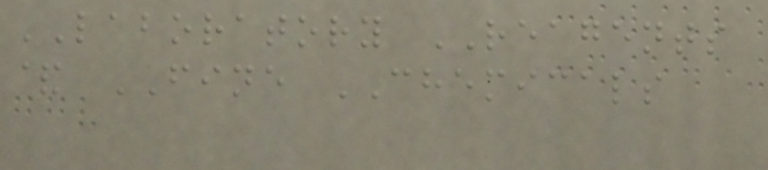LABORATORY REAGENTS
& FINE CHEMICALS
